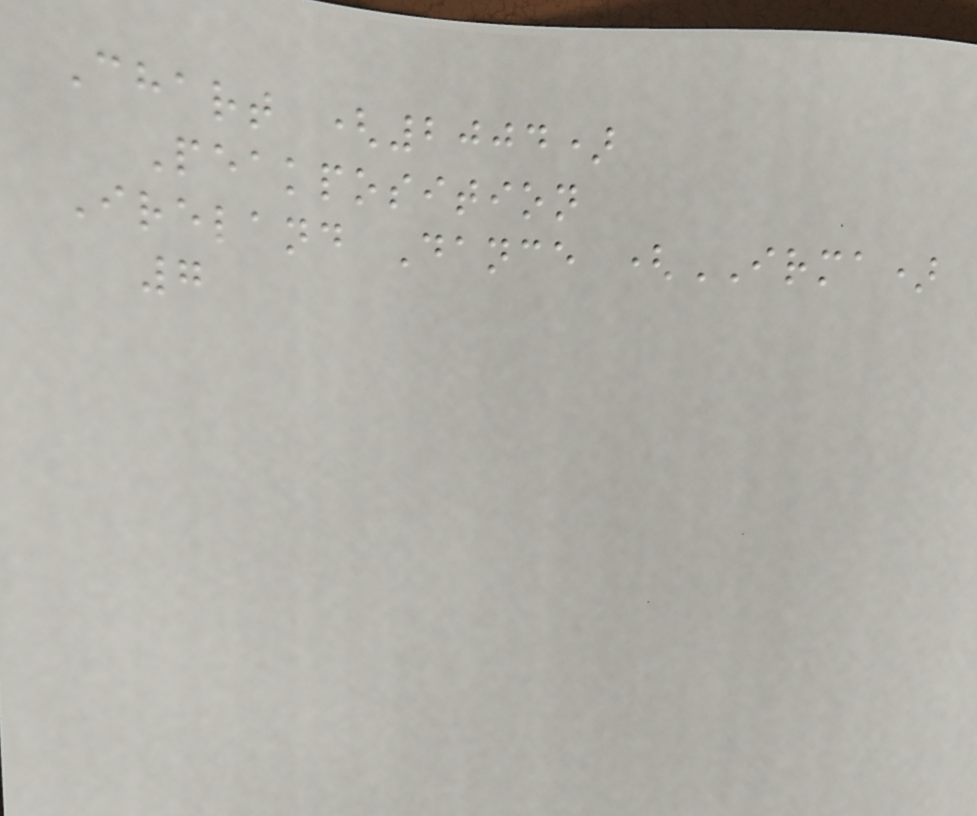Chart (2004)
Peakposition
Ireland Dance (IRMA)
7
